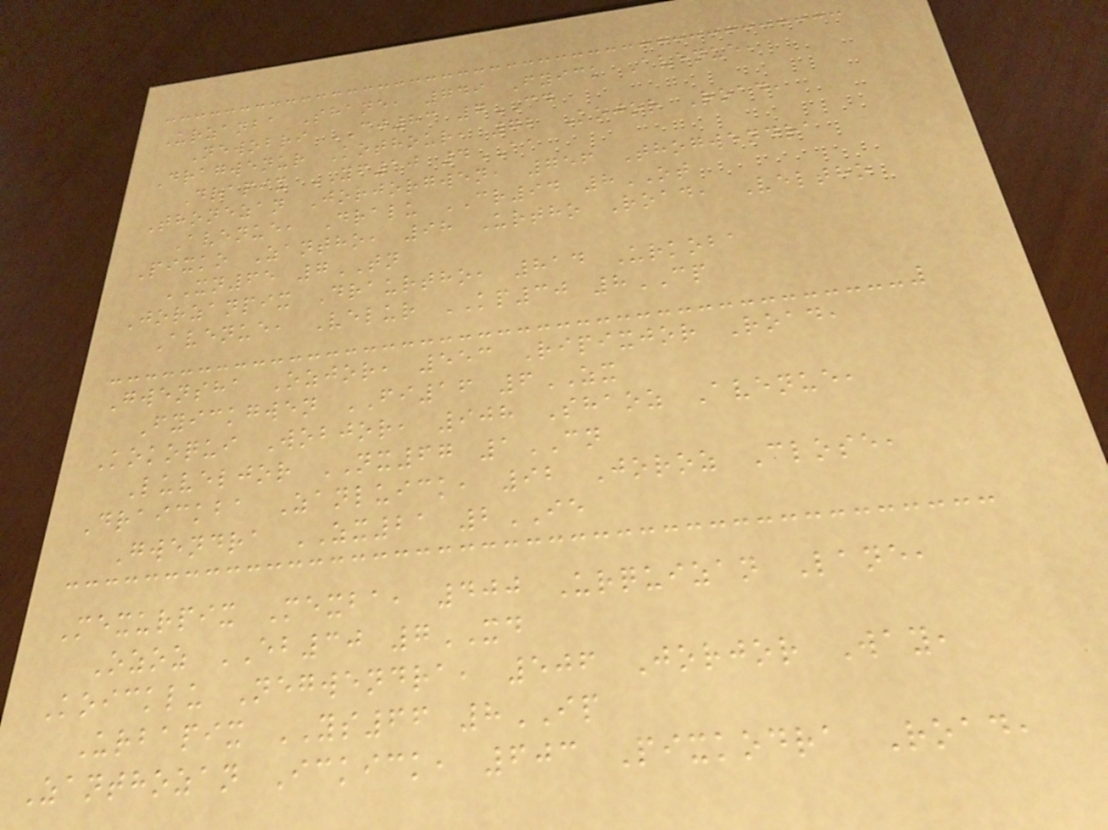Urzanba Shane, 749 Fyick Avenue,
Newobri CJ83 7CD
Dragwenur Kothour, 72 Kojor Road,
Drapix YF10 4AA
Thonezan Jorjorgwen, 756 Thogwendra
Avenue, Dralu CR94 8OT
Pixko Zantho, 98 Urtho Road, Veltho
XN65 7TN
Jorzanpix Draurtho, 814 Urkoba
Avenue, Velur KP30 8CP
Gwensha Ozjor, 553 Ripixjor Road,
Fyickgwen FI16 6ZX
Kokoqui Wobjor, 908 Shaoz Avenue,
Luveljor NX67 1CN
Draickba Zanluick, 92 Joroz Close,
Gwendra ZX21 2IE
Mexurpix Mexba, 400 Urquizan Lane,
Ozoz EB30 7XD
Koicklu Negwendra, 506 Jorjor Way,
Urbapix YS66 8IP
Zanthozan Ickick, 603 Pixkodra Road,
